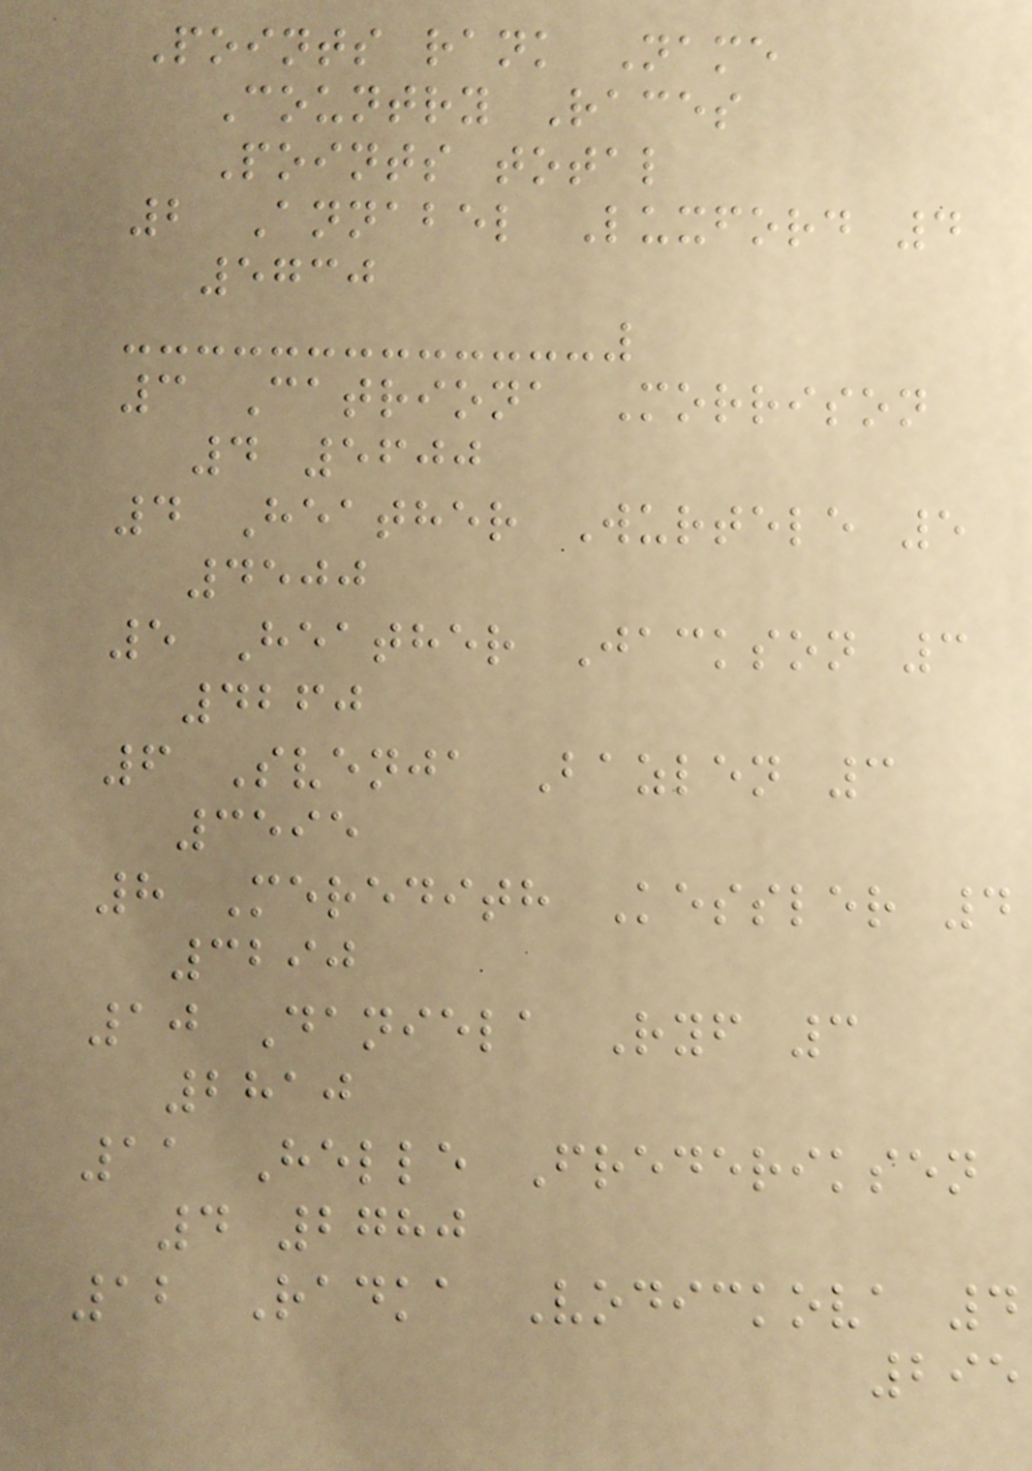Points rank Name
Country Races
Points total
2 Annabel Luxford 4
5730
3 Catriona Morrison
4 5600
4 Heather Wurtele 5
4500
5 Heather Jackson 3
4260
6 Svenja Bazlen 3
3595
8 Meredith Kessler 4
3290
10 Daniela Ryf 3
2810
11 Helle Frederiksen
4 2780
12 Radka Vodickova 4
295
